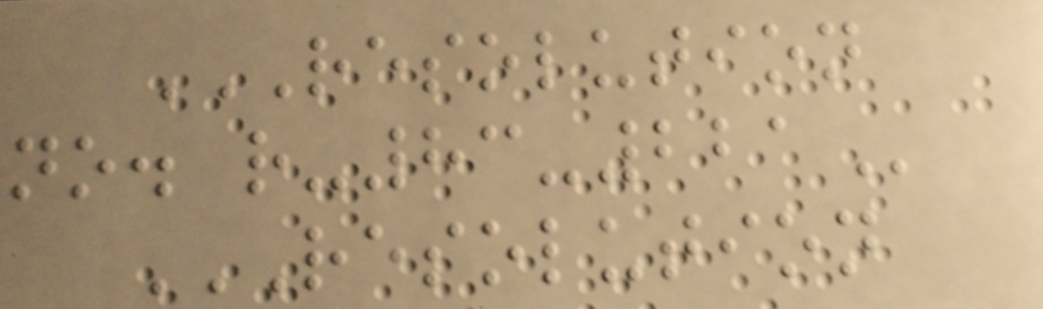RESOLUTION
NO. R-83-221
RESOLUTION
